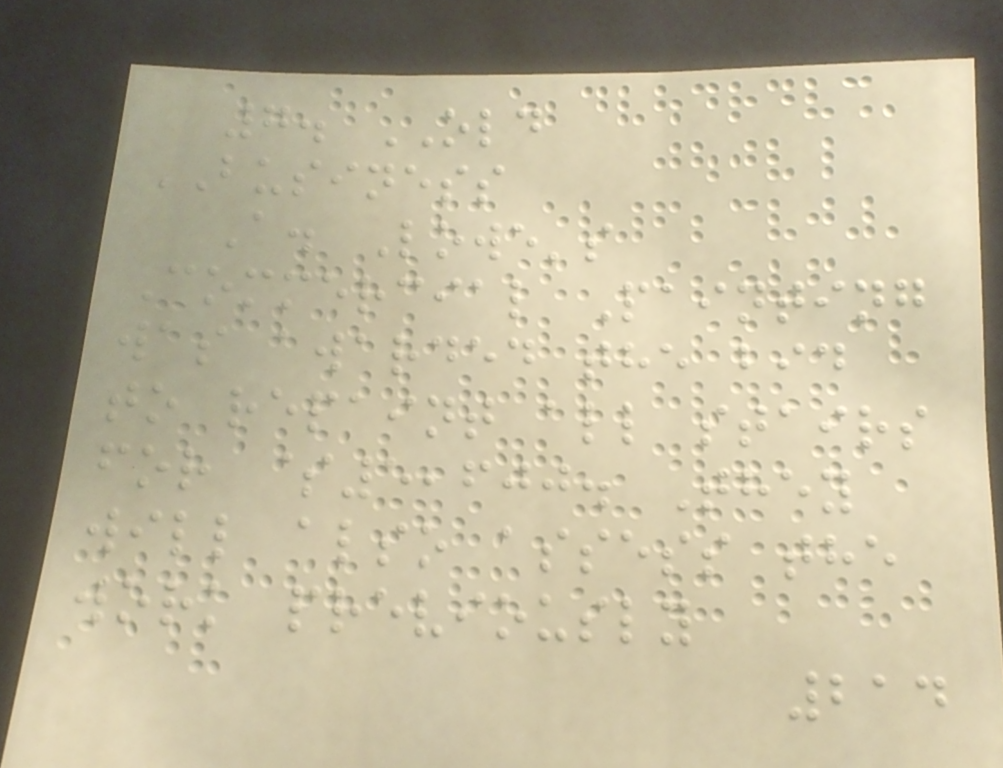7. OLD
BUSINESS
A. Lowe's
Commercial Painting
was awarded the bid
to repaint all stairs
for $5,600. They
will also assess the
work previously
214
